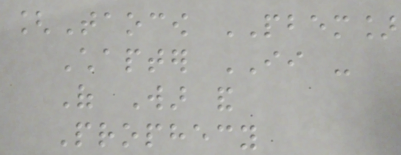[Taocow PBEM]
Chapter II -
Of War and
Prophecy
